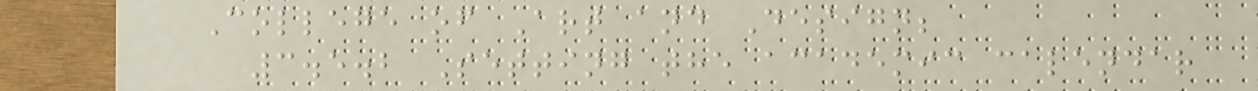College of Art and Design;
3.5.2 Setting the academic calendar
